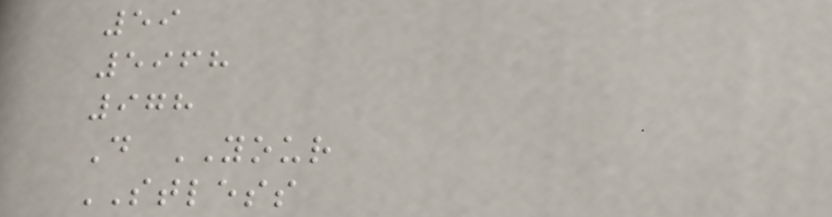59
5968
978
D YOUR
STLESS
